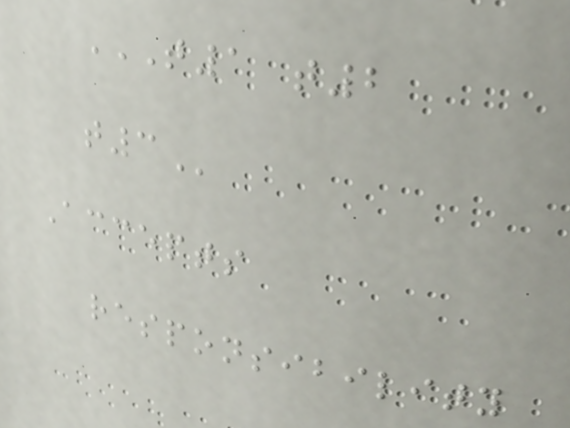T1 T2
T3
Accepts
responsibility
